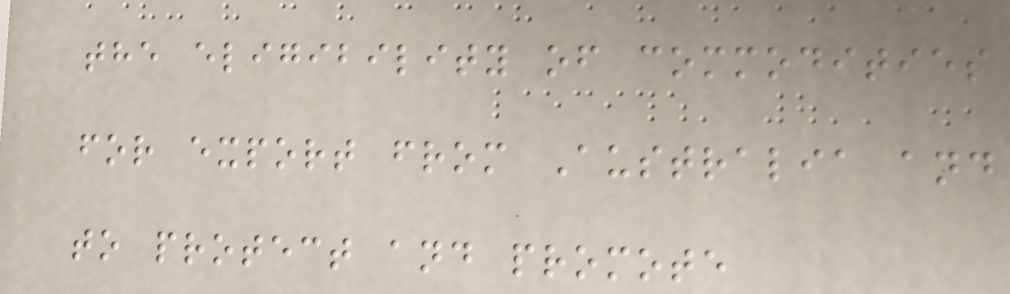the eligibility of commodities
for export from Australia and
to protect and promote
